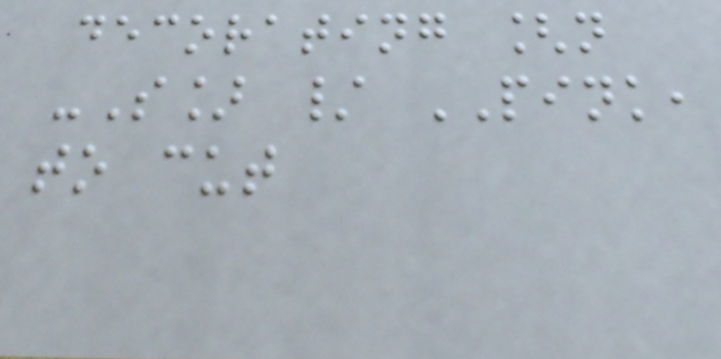decorating [n
-S] / PINK,
to cut
